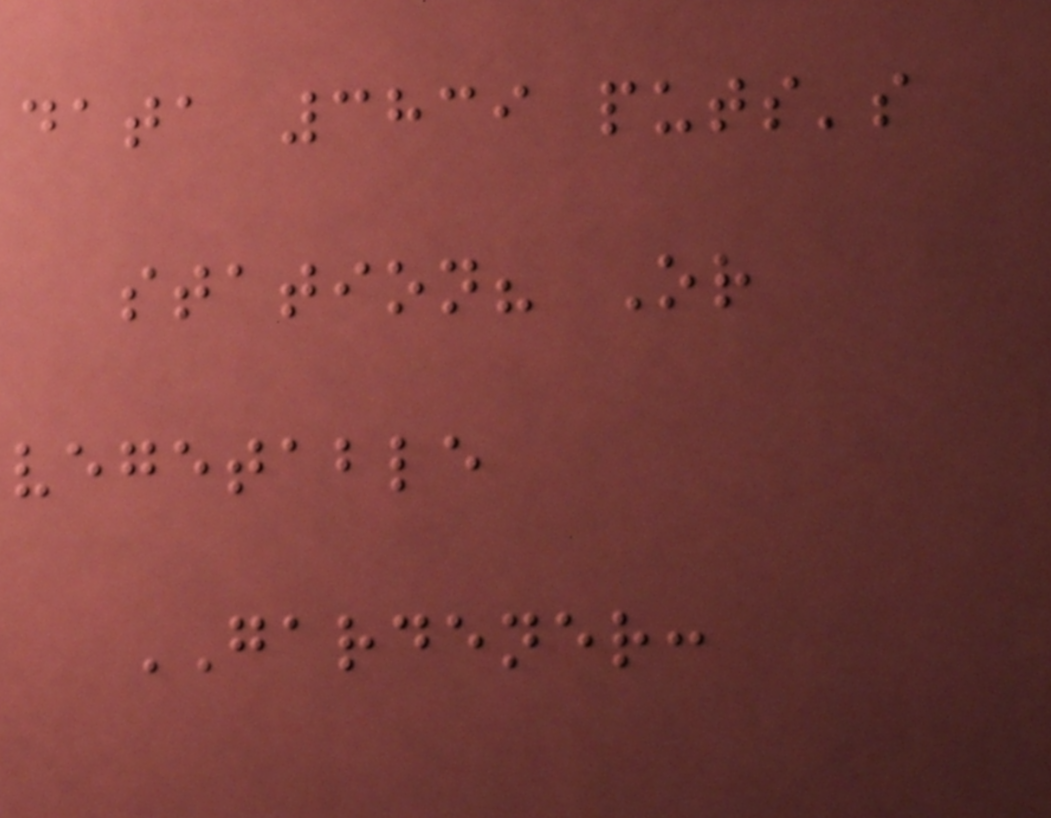data 3839 puts's
station? Or
vegetable
GARDENER:
